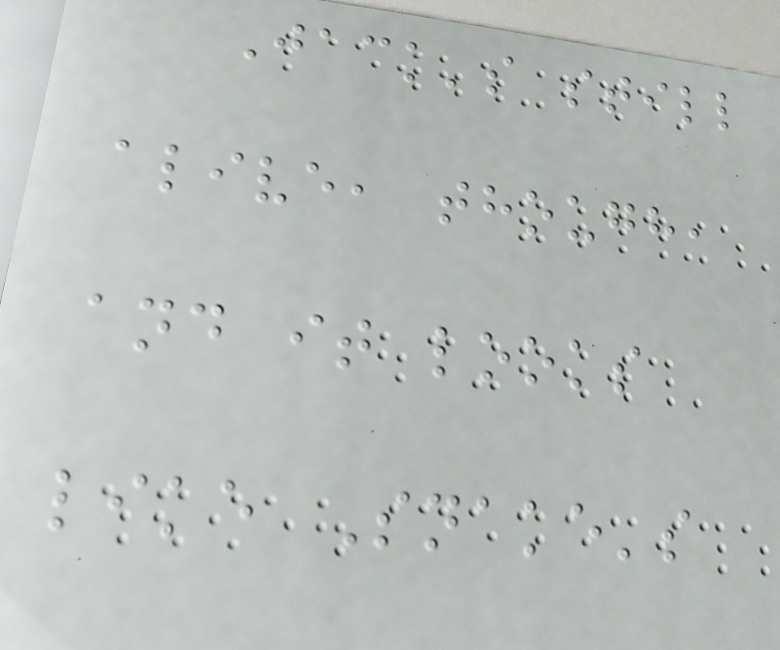Jack's still
alive, though,
and it looks
like Snake's
